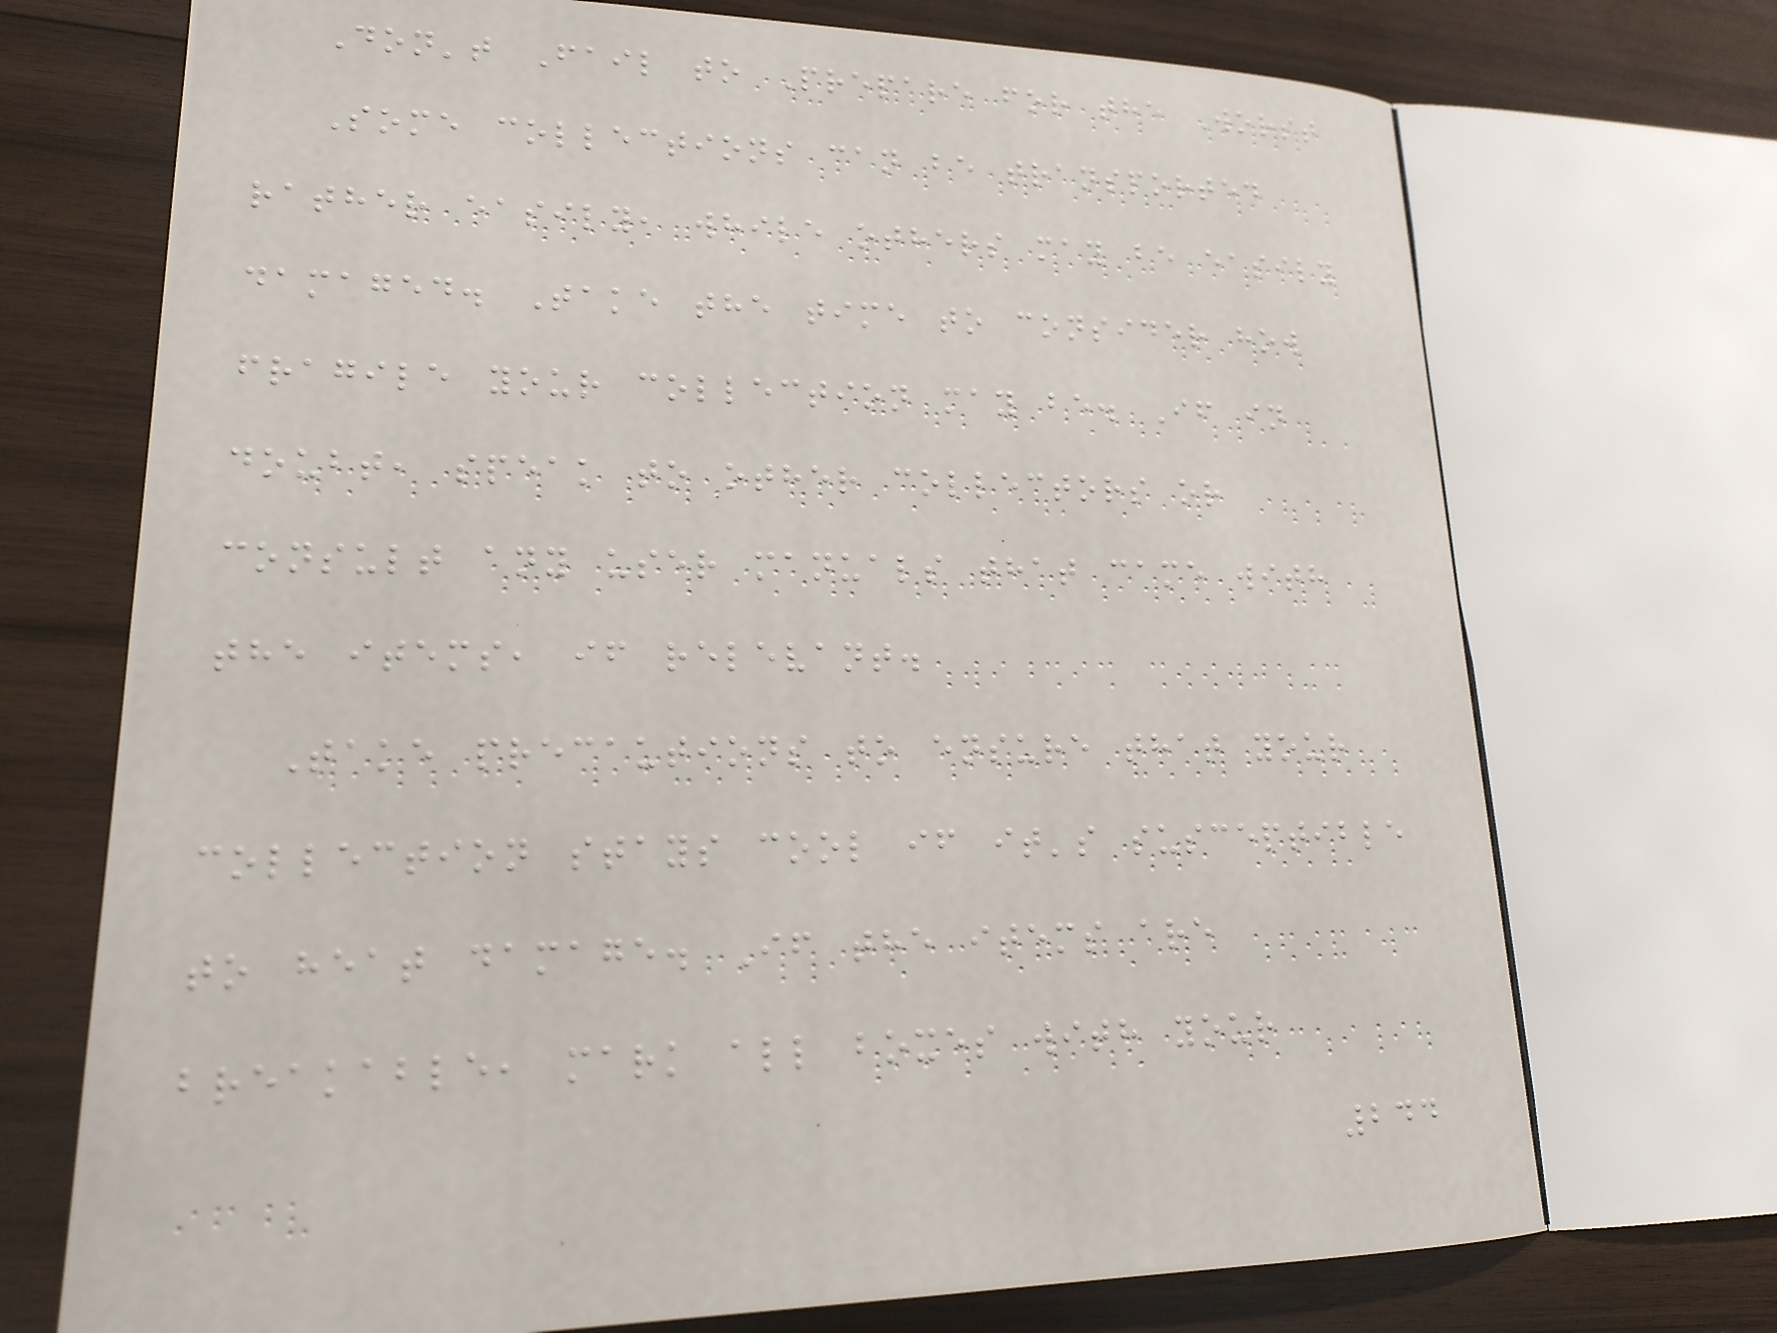Don't Fail to Prepare for the Worst
Some collections can be transported
rather easily, while others may be easily
damaged. Take the time to consider how
fragile your collection may be. If in
doubt, speak to other collectors or
consult any user manuals that came with
the items, if relevant.
Take precautions to ensure that your
collection stays cool if it's susceptible
to heat damage. If the items are
breakable, mark all boxes with your
244
